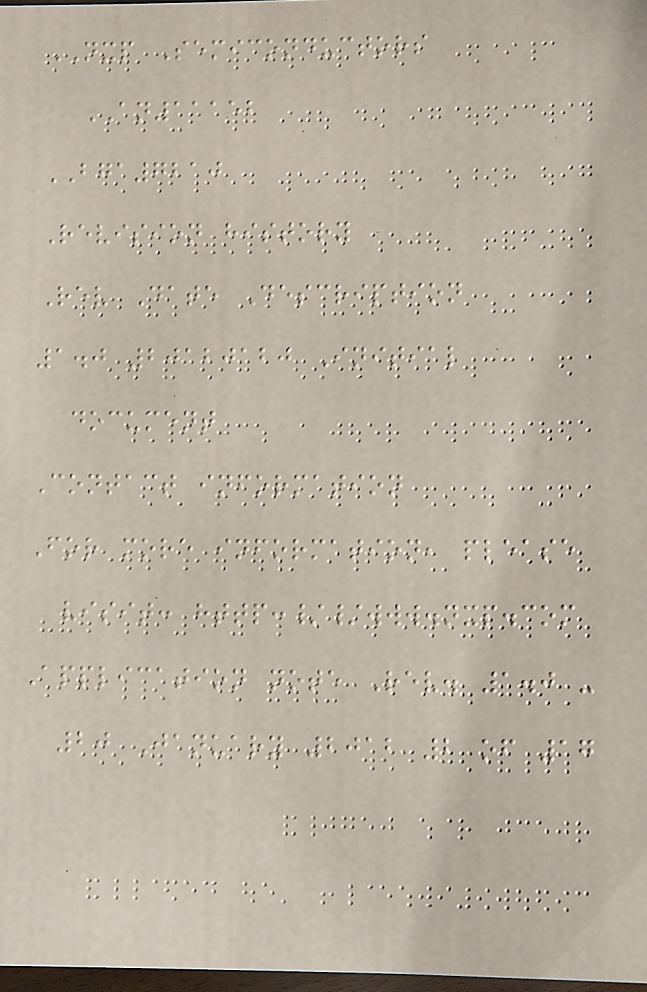NXP Semiconductors
AN11152
BGA7210
Revision history
Rev Date Description
1.0 20120120 Initial
document
Contact information
For more information, please
visit: http://www.nxp.com
Application note Rev. 1.0 -
20 January 2012 2 of 17
